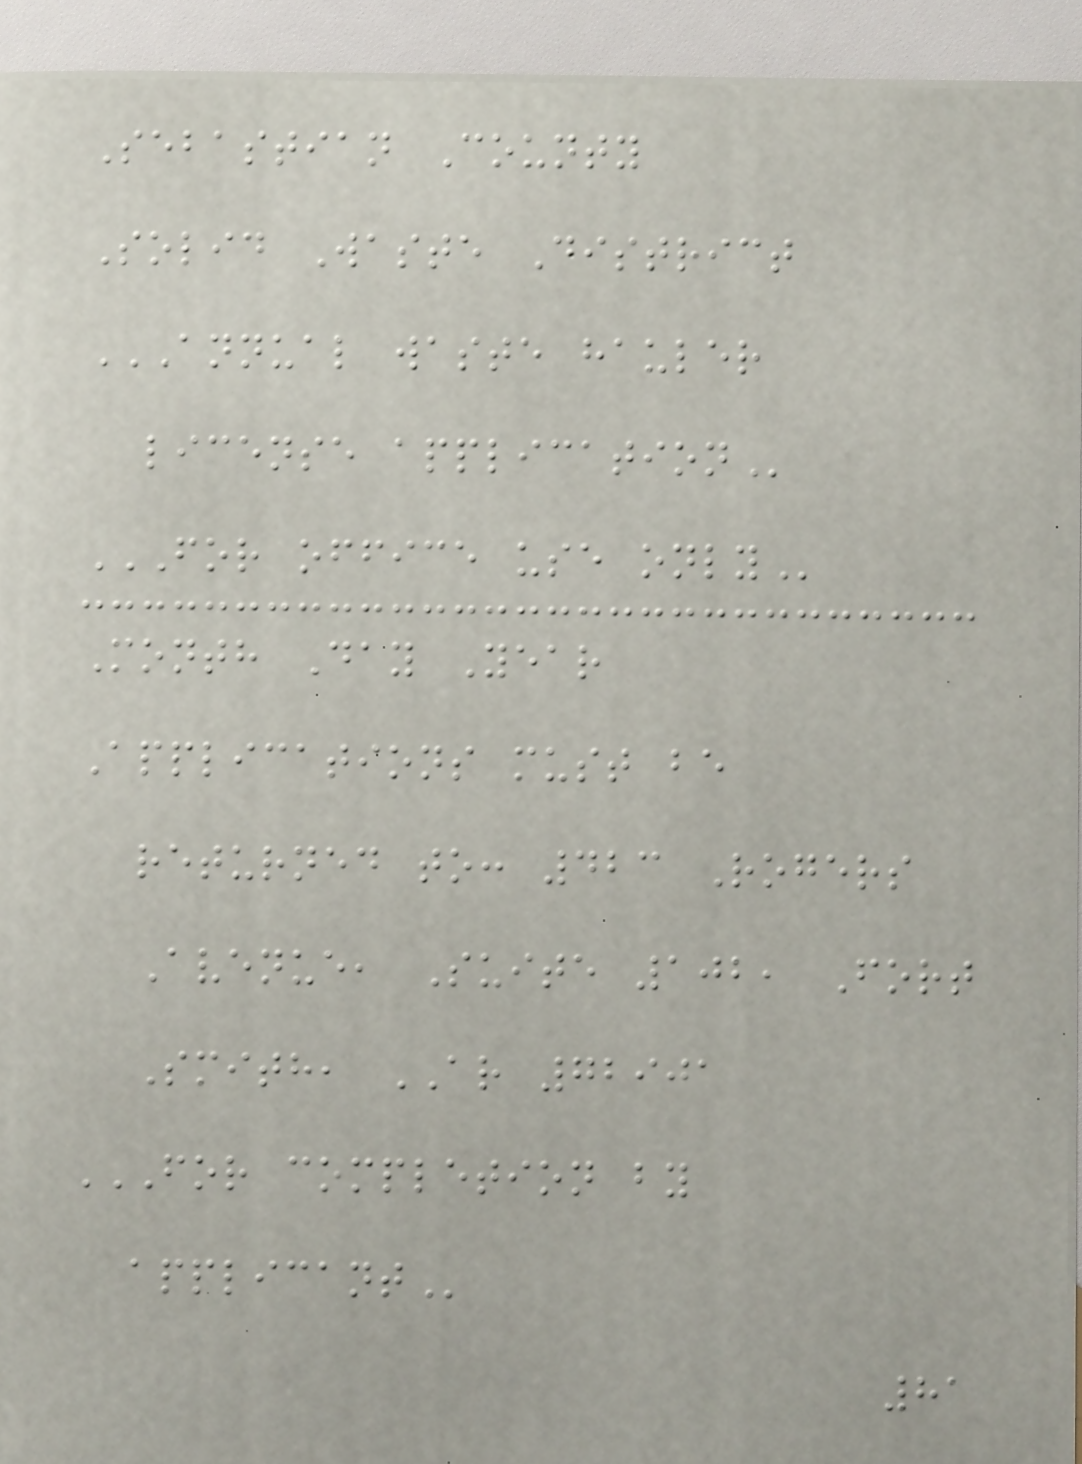Sebastian County
Solid Waste District
ANNUAL WASTE HAULER
LICENSE APPLICATION
FOR OFFICE USE ONLY
Month Day Year
Applications must be
returned to: 423 Rogers
Avenue, Suite 102, Fort
Smith, AR 72901
FOR COMPLETION BY
APPLICANT
81
